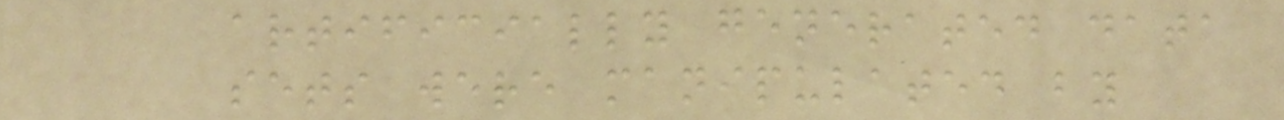artificially generated data
sets were manipulated by
